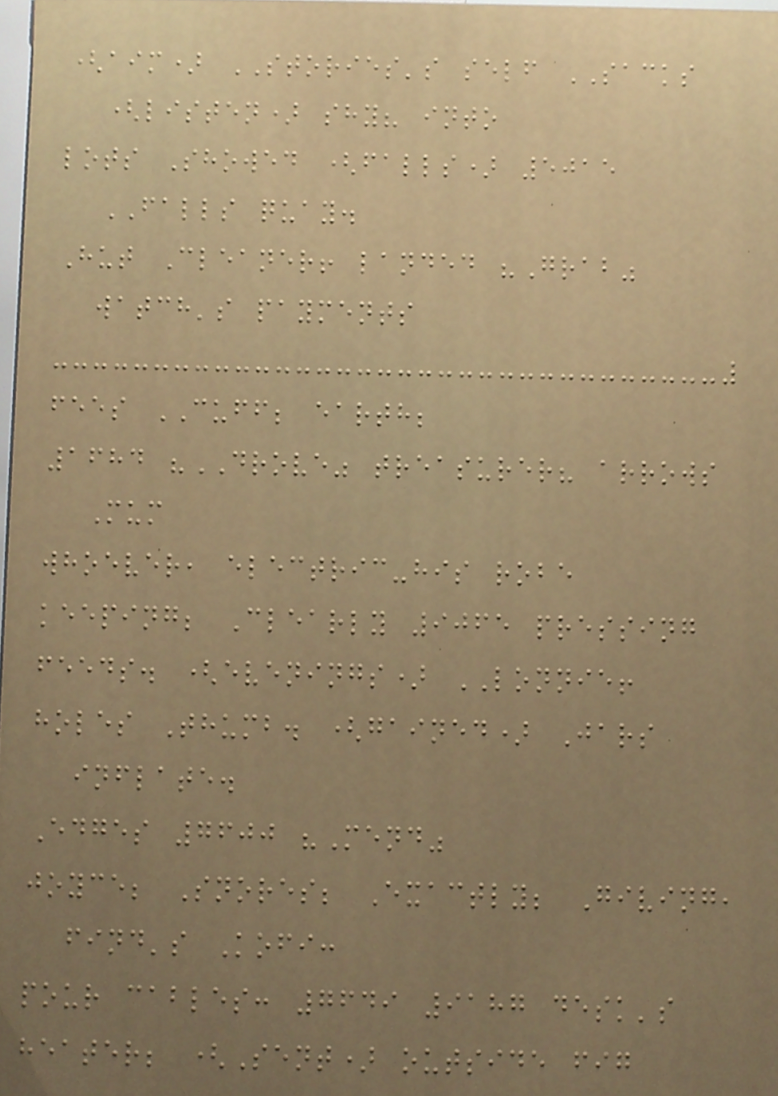(aim) STORIES's self SACKS
(listen) shy? into
lots Showed (falls) 5015
FALLS quay.
Hut Cleaner! landed "Grab"
watch's payments
fees CUFF; earth;
1684 "DROVE" treasurer? arrows
Mum
whoever, electric-his robe
keeping; Clearly 9065 pressing
feeds. (evenings) LONNIE!
holes Thumb. (gained) Jars
inflate.
Edges 7600 "Mend"
joyce; Snores; Exactly; Giving,
find's Kofi:
pour cables: 7649 9187 desk's
heater; (Sent) outside fig
